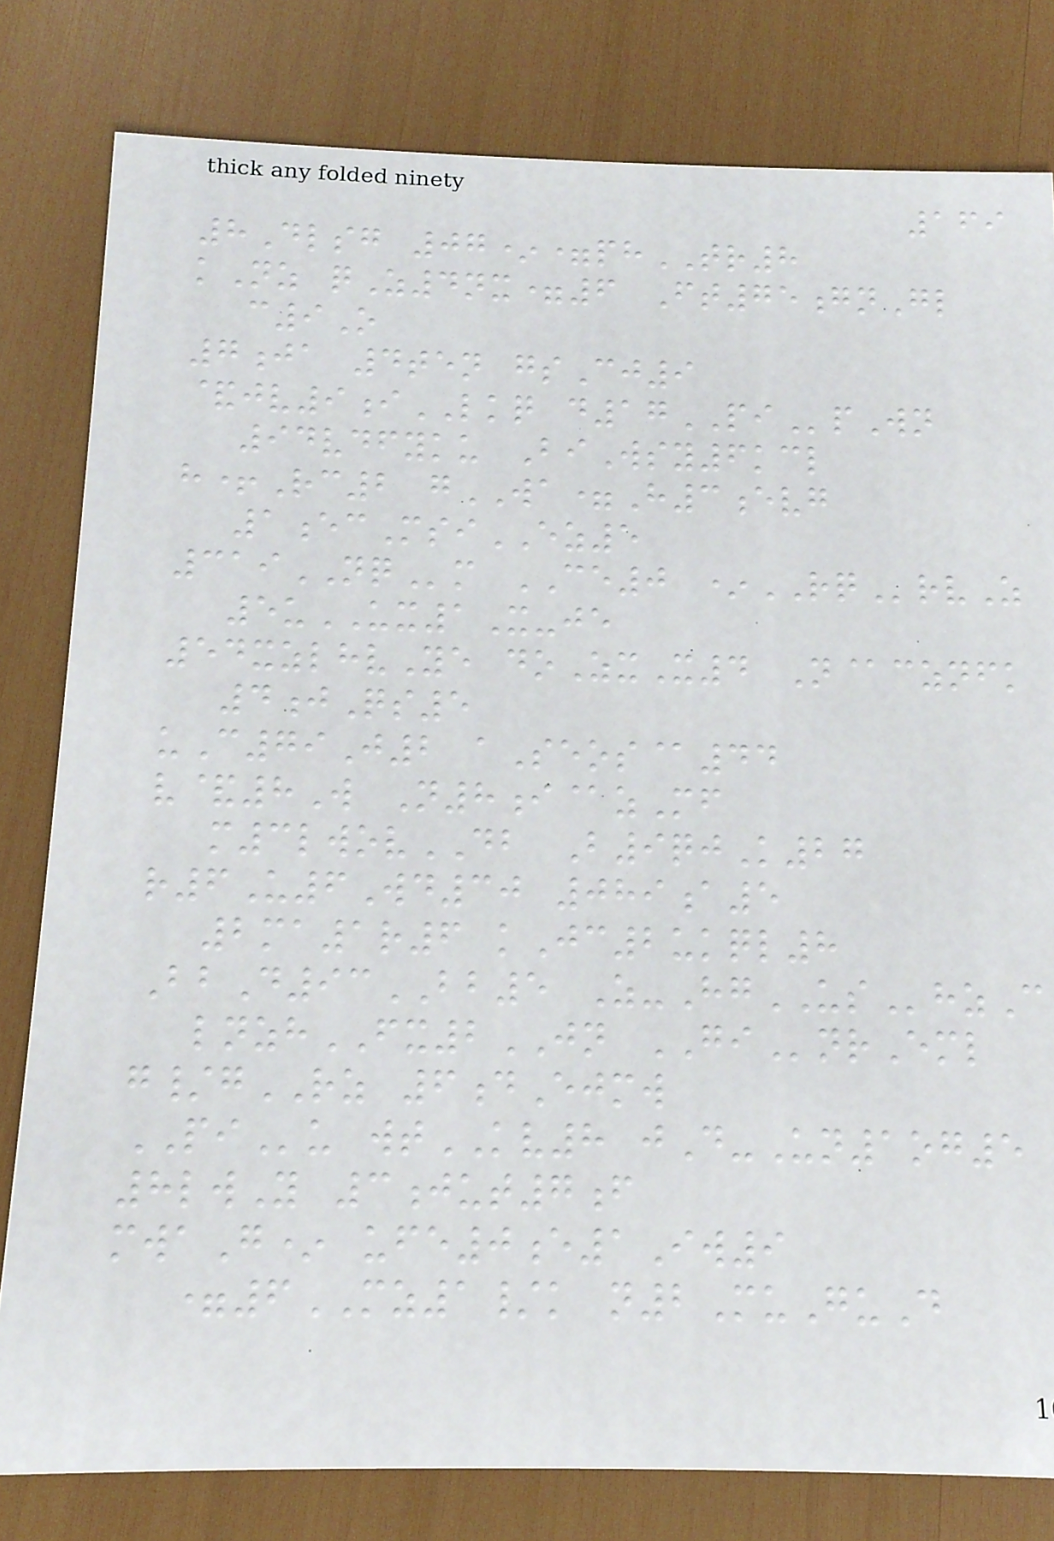169
8Dlsg 07*=phTR8
kNz qZ4nx=6 Ft75gnGl
c9O
7ja 4ten gsCj9
&jv9iLKQ d17PIpWn
94vdfyku BiWsy6kcl
h+Rc2 gWA=H3evg
1ecMsiEZ5
319NQm CE0 *RQrvZ
5uUX1X-je
54xzlhvYe doZxX4 N@cznfk
4jQs5
uC79J2 aSeos@44
v&8W N8i@zMf
m3lwovDB B9qjK27
r6U6Wd30 089a5
2ma1r6 kJc2ukql8
BbD93BB5 Z-HgUShzC
lnzhFX2JN GInrEml
g/gRZ 6dEjmw
PIu wtKV8 jD-Un1og5
8lwY 3jut7f
mwaG* ufe0e1Iw9
=6MZ1/k n2MuGuD
